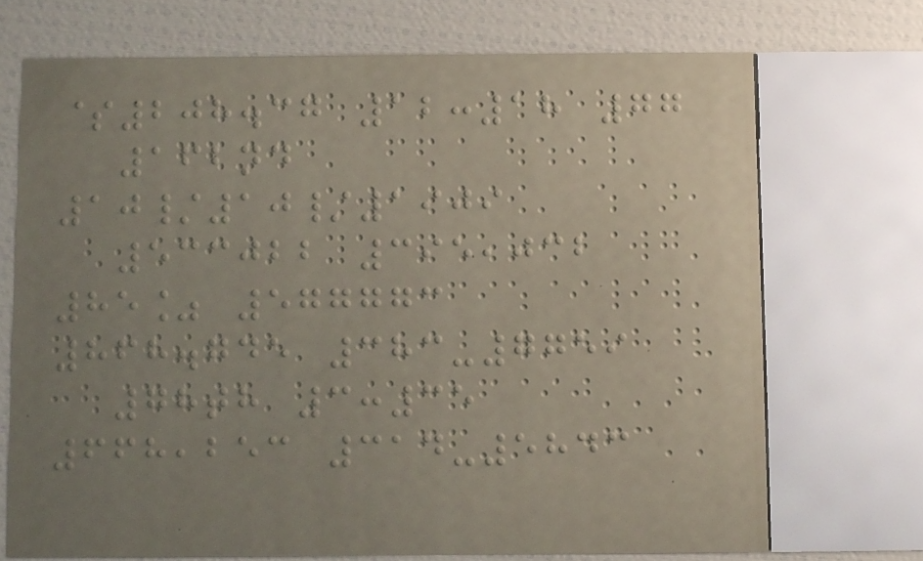$208.37 12:18 77
162nd
10/10/1909
533022 395,032
85% 577773
868.745 383-7759
78th 3:35
668,253 314-5843
